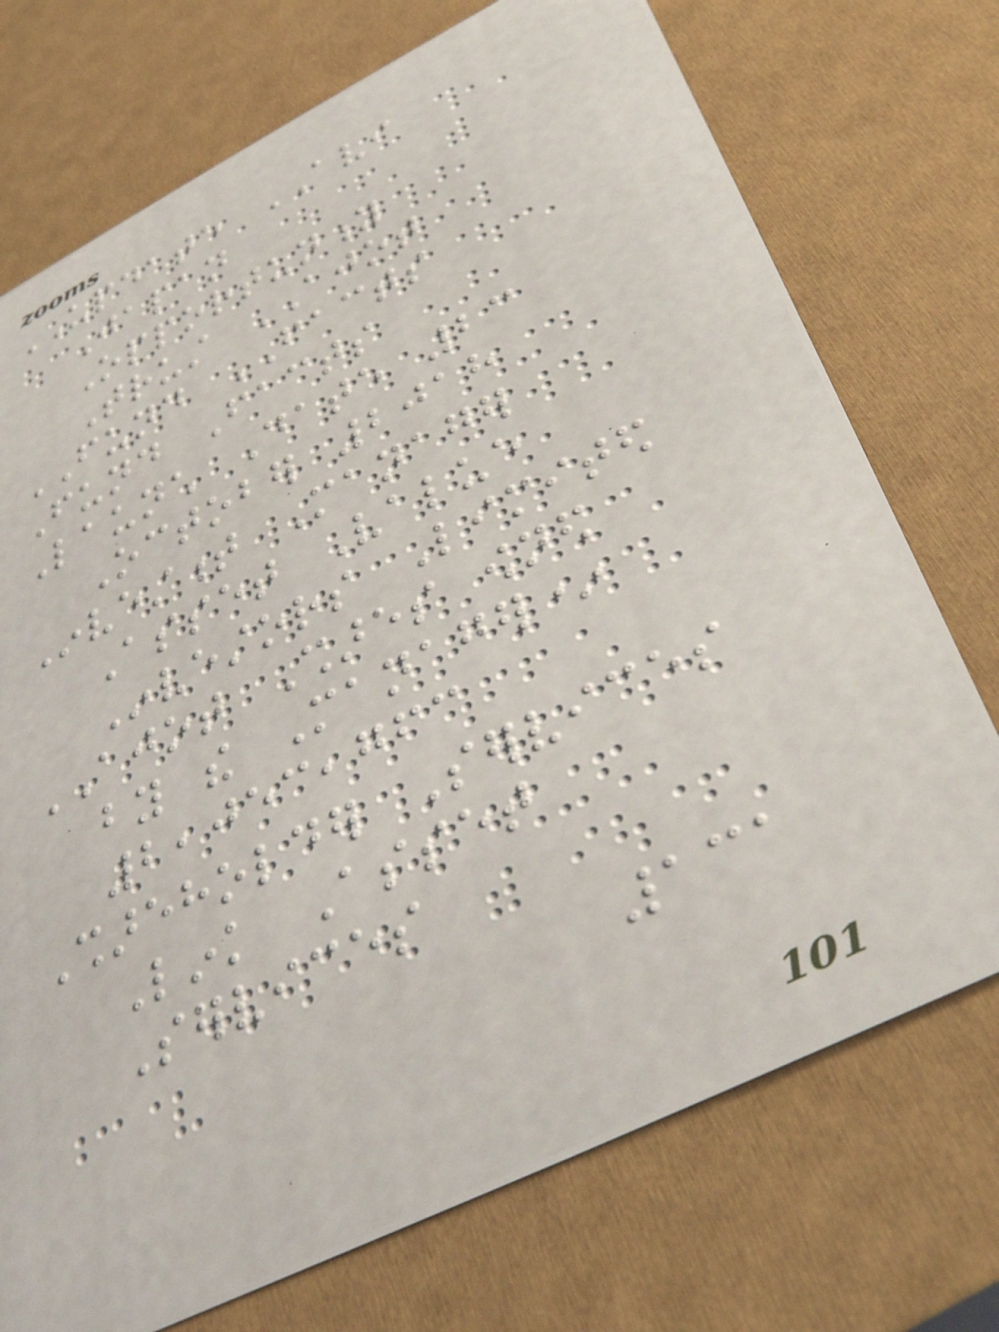UPDATE AVI
Japan
Opportunity
Trust AJOT
FUND FACTS
Fund Facts
Launch Date 23
October 2018
Investment Manager
Asset Value
Investors Limited
AJOT Shares owned
by the Manager*
2,053,763
Shareholder Services
Link Asset
Services
131
